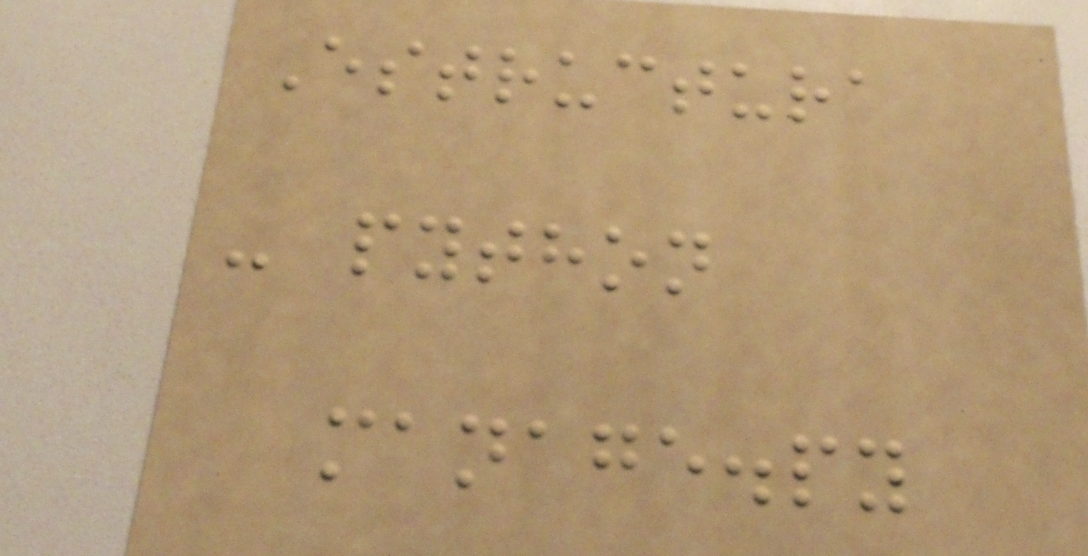Estructura
- python
manage.py
